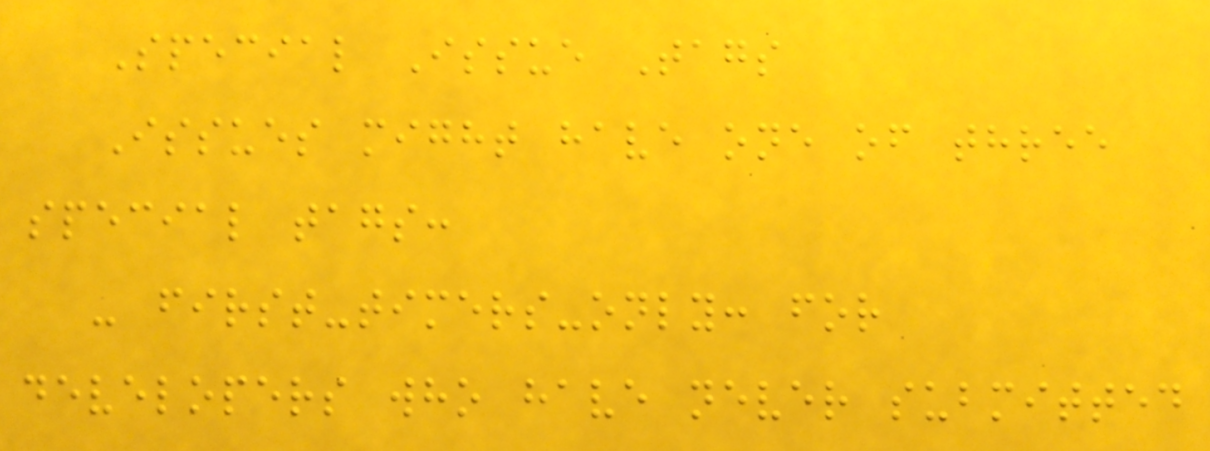Special Issue Tags
Issues might have one of three
special tags:
- first-timers-only: for
developers who have never submitted
